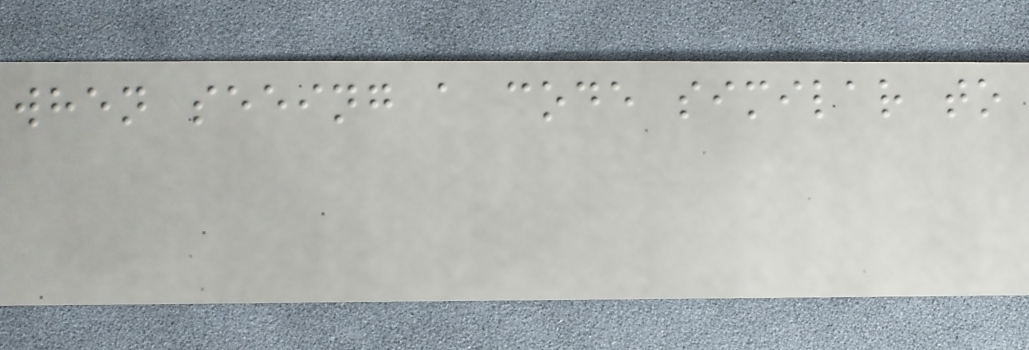when seeing a code similar to
